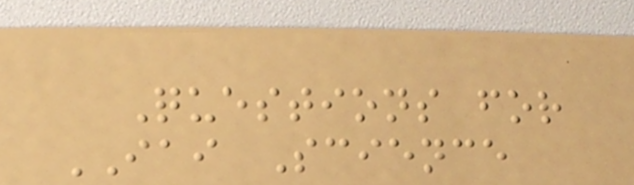Questions for
IAI Science
